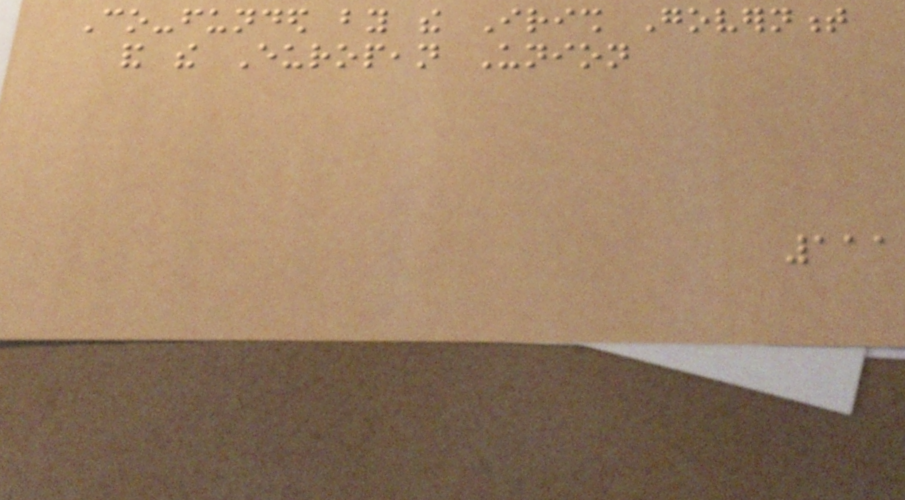Co-funded by the Irish Government
and the European Union
111
